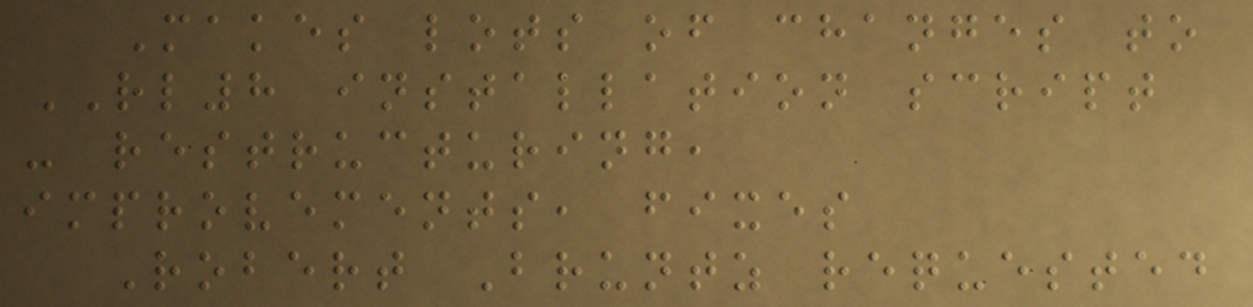Makes lots of changes to
RL8 installation script
- restructuring,
improvements, fixes
Robert Bruntz requested
